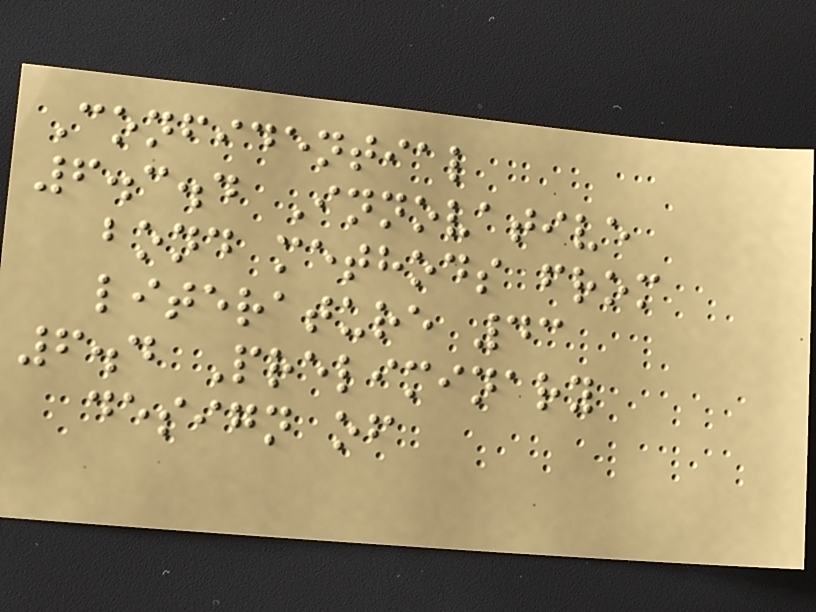Confidential
6.3.4 Innovative
bond methods from
literature 43
6.4 Preliminary
design of
